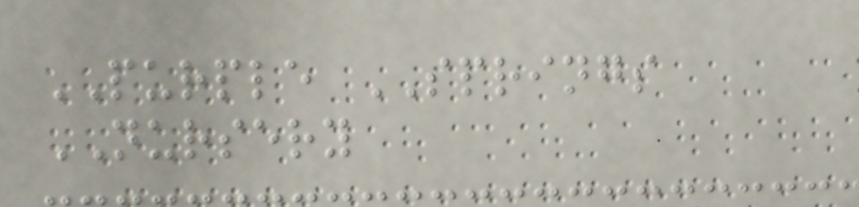PURPLE SPRINGS
NURSERY
